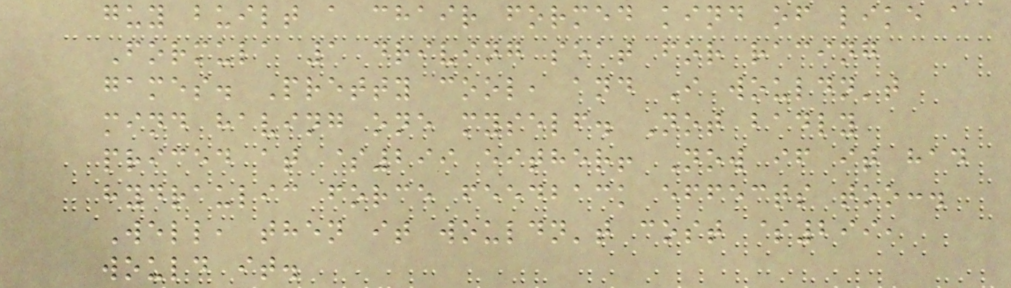guy built a chair formed kind of like a
Formula 1 driving seat for racing
games. Pretty cool, and I wouldn't
mind having one myself. Not badly
priced at $299 either! Now if it had
hydraulic force feedback effects too:.
Well, then it wouldn't cost $299,
would it.
